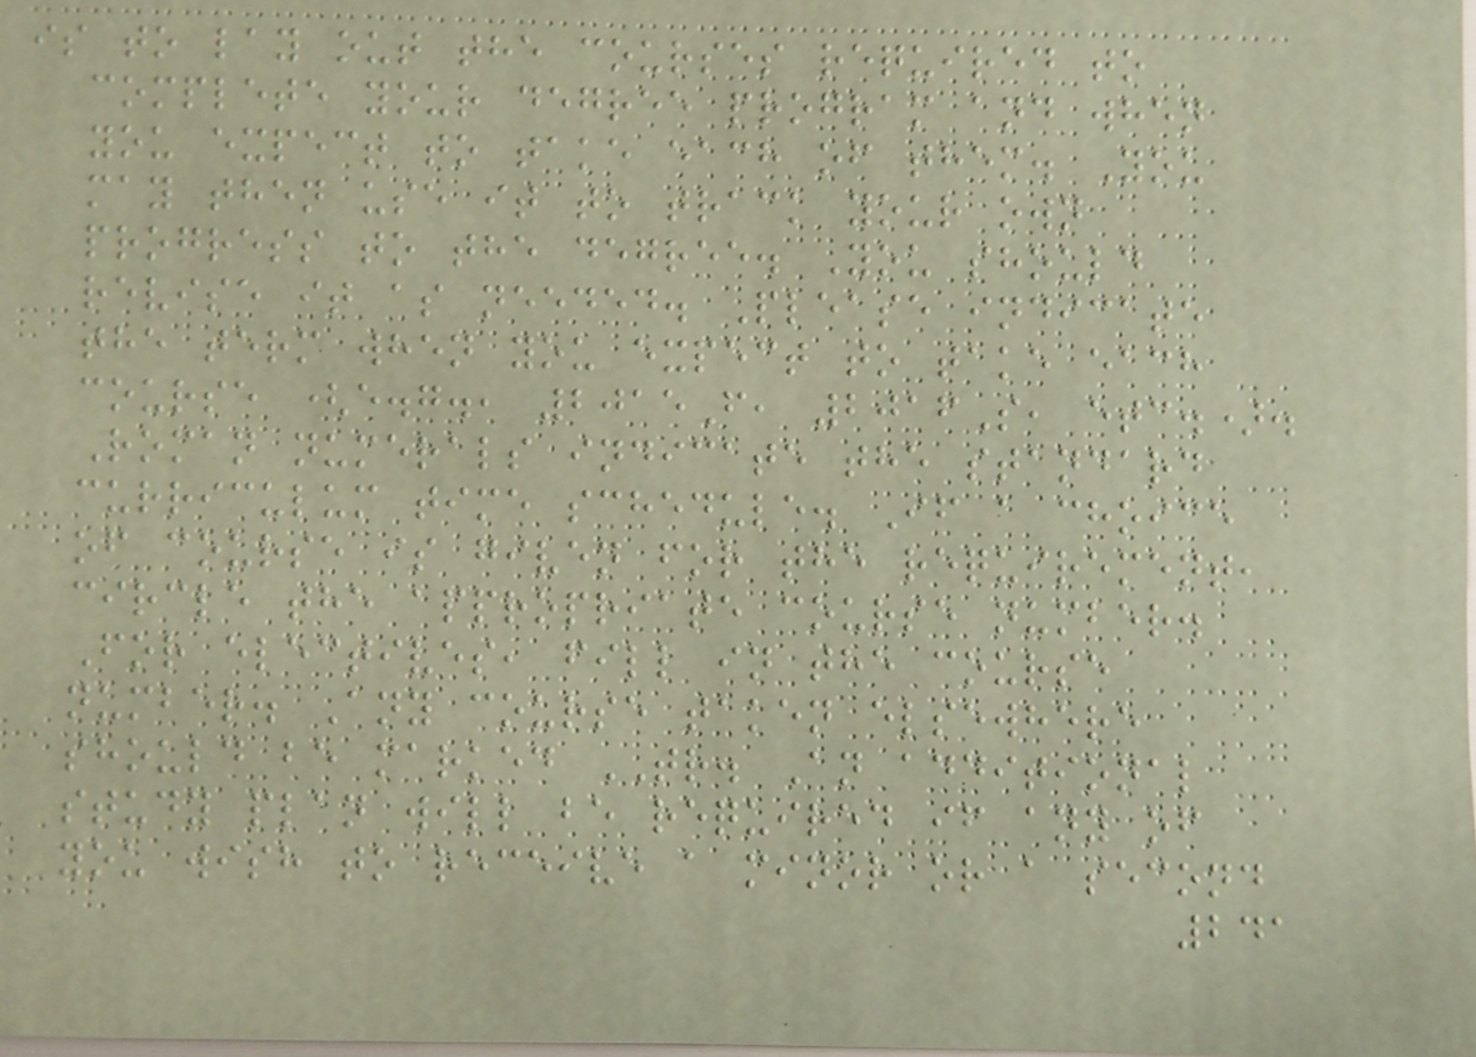is to lay out the courses required to
complete your degree program and when
you expect to take each of them. You
may then use it to track your own
progress to the degree. You should
revise it as needed. Please indicate
the term when you expect to take each
course (e.g., 2015F, 2016S, etc.).
Roman numerals indicate the standard
curriculum time schedule. If a choice
of course is given for the requirement,
circle the appropriate course number.
For electives, fill in the course
number. Any course taken elsewhere
should be marked TR. An additional
study plan will be required if any of
you wish to receive a minor or a second
241
